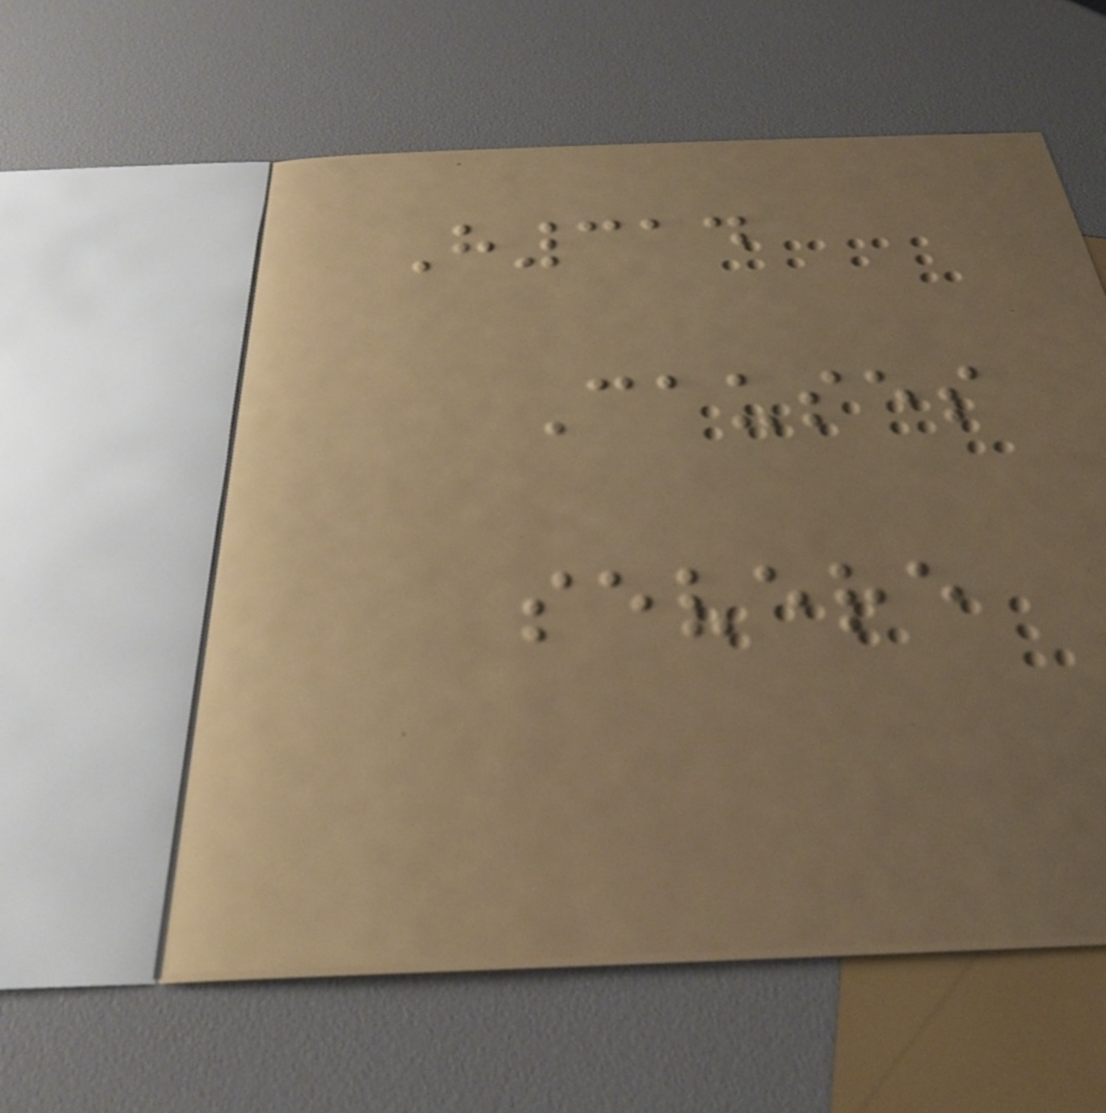H314
Causes
severe
